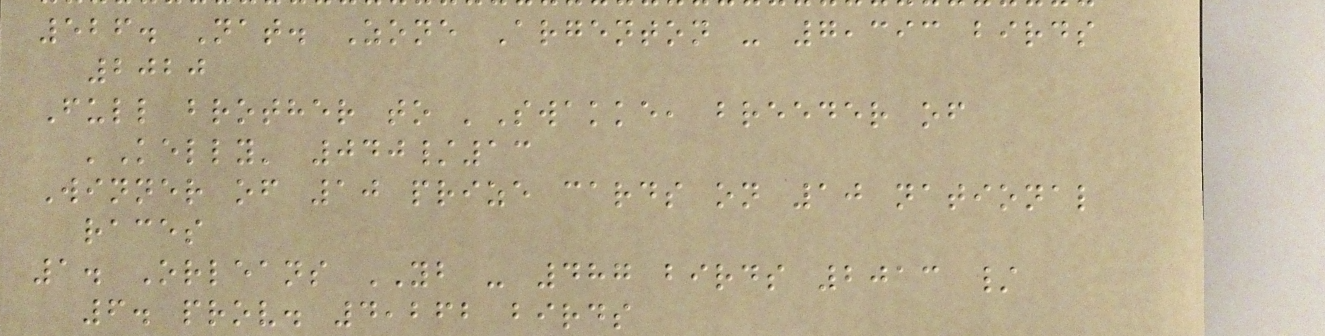526. Nat. Zone Argenton - 7,393 birds
2020
Full brother to 'Swakke, breeder of
'Kelly' 040/13
Winner of 10 prize cards on 10 national
races
1. Orleans YB - 487 birds 2013 /
6. prov. 4,262 birds
